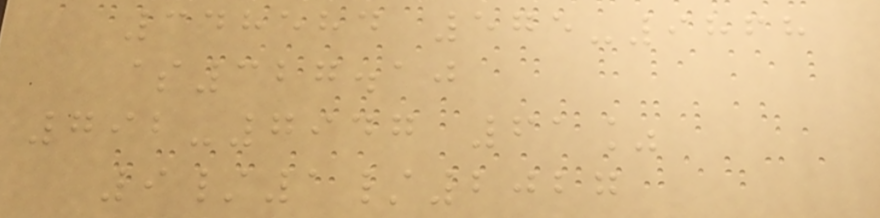348584 575-9868
$327.10
792-7947 61%
9/1/2027
